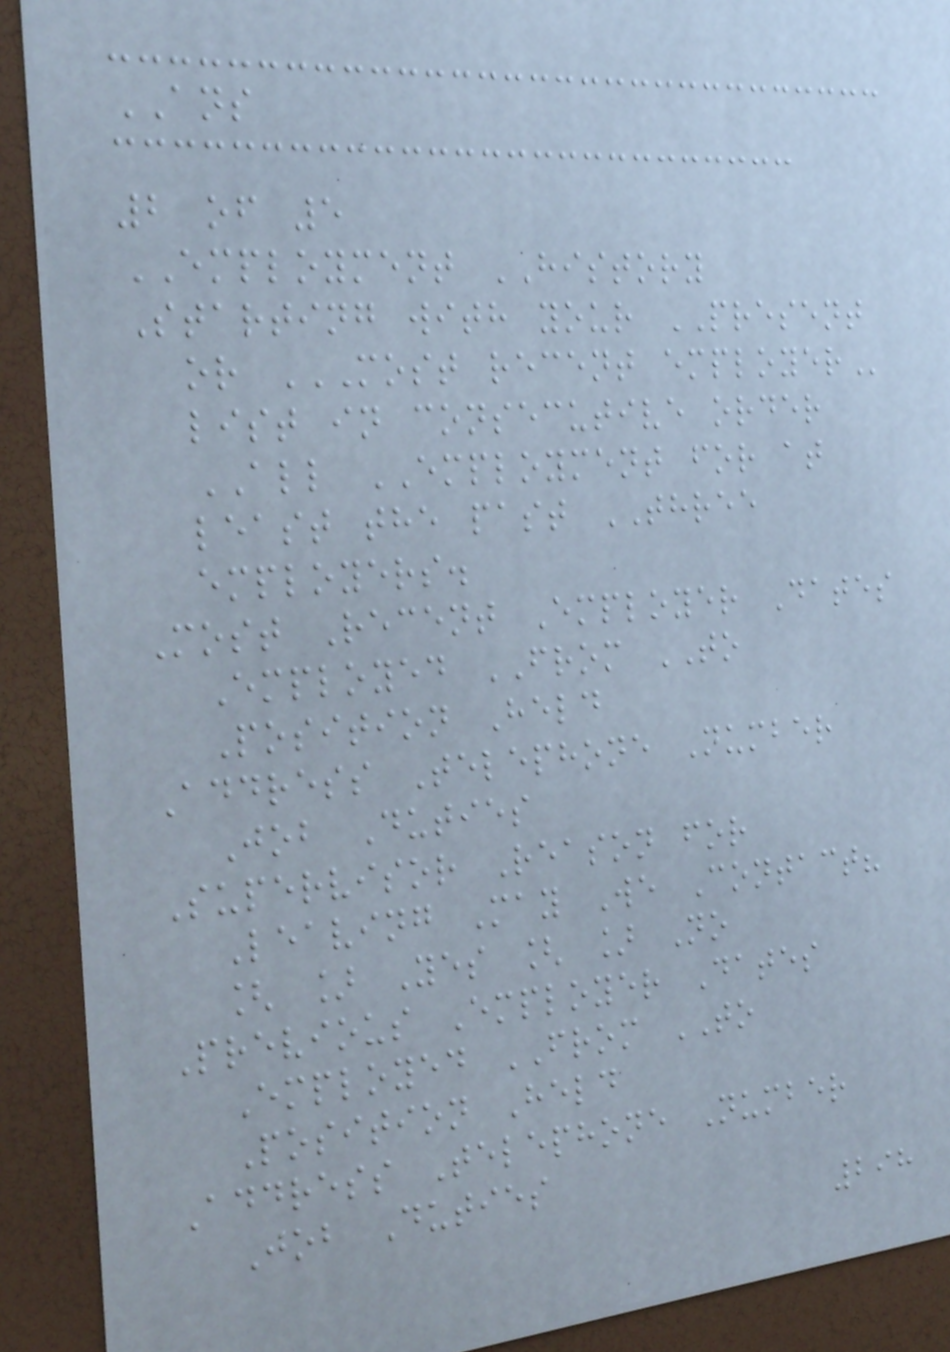ANS
2 of 5
EMPLOYMENT HISTORY
Starting with your PRESENT
or MOST RECENT EMPLOYER
list in consecutive order
ALL EMPLOYMENT for at
least the past THREE
employers.
Most Recent Employer Dates
Employed FROM TO
Position Held
Address Telephone Number
Job Duties
Supervisor Reason for
Leaving May We Contact?
[ ] Yes [ ] No
Previous Employer Dates
Employed FROM TO
Position Held
Address Telephone Number
Job Duties
298
